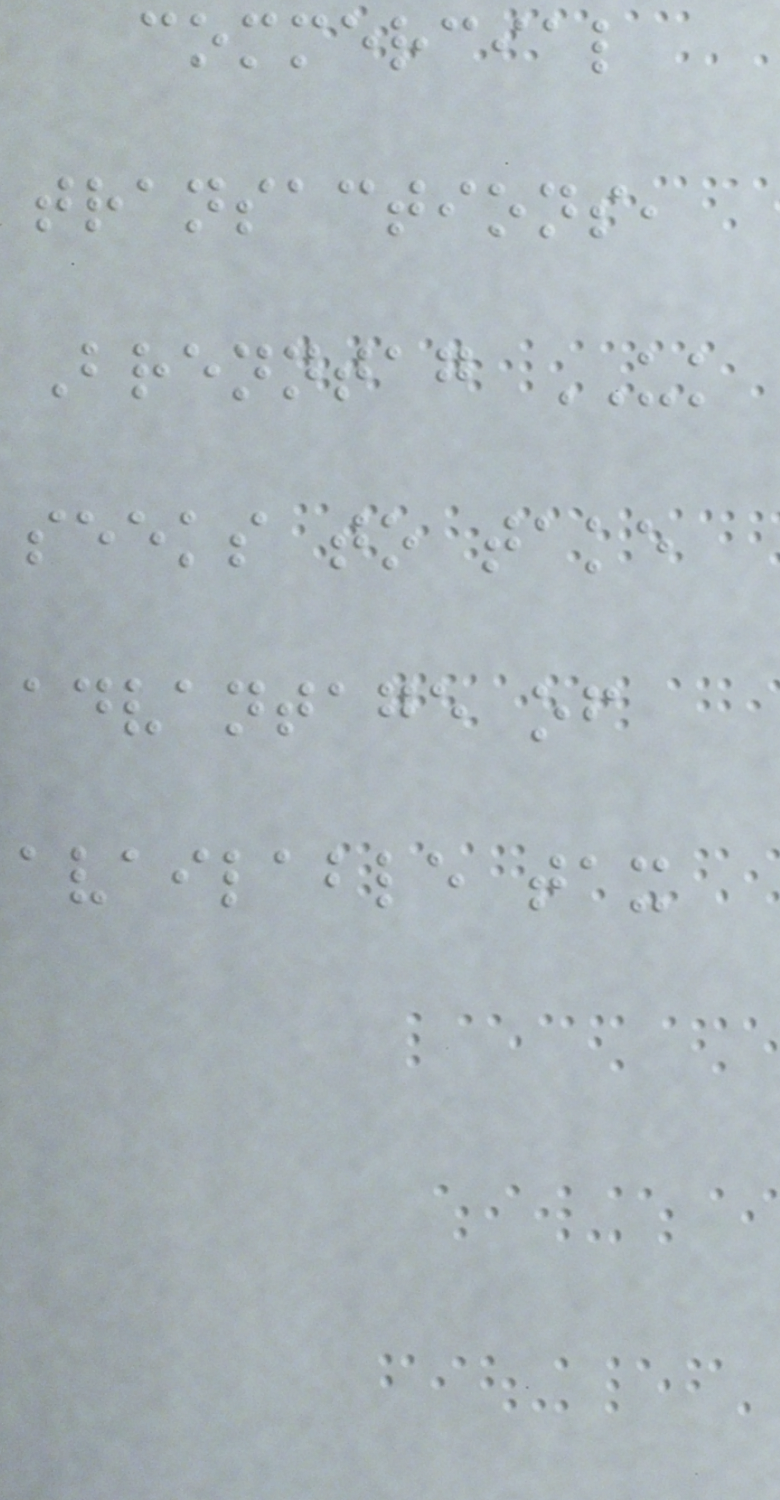commercial
transactions,
Brenntag UK
seeks to take
advantage of
available tax
